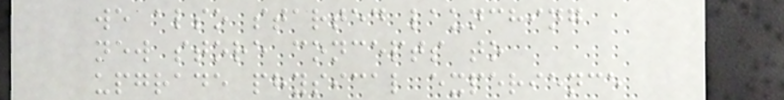we also started launching
new store concepts to
upgrade physical experience
